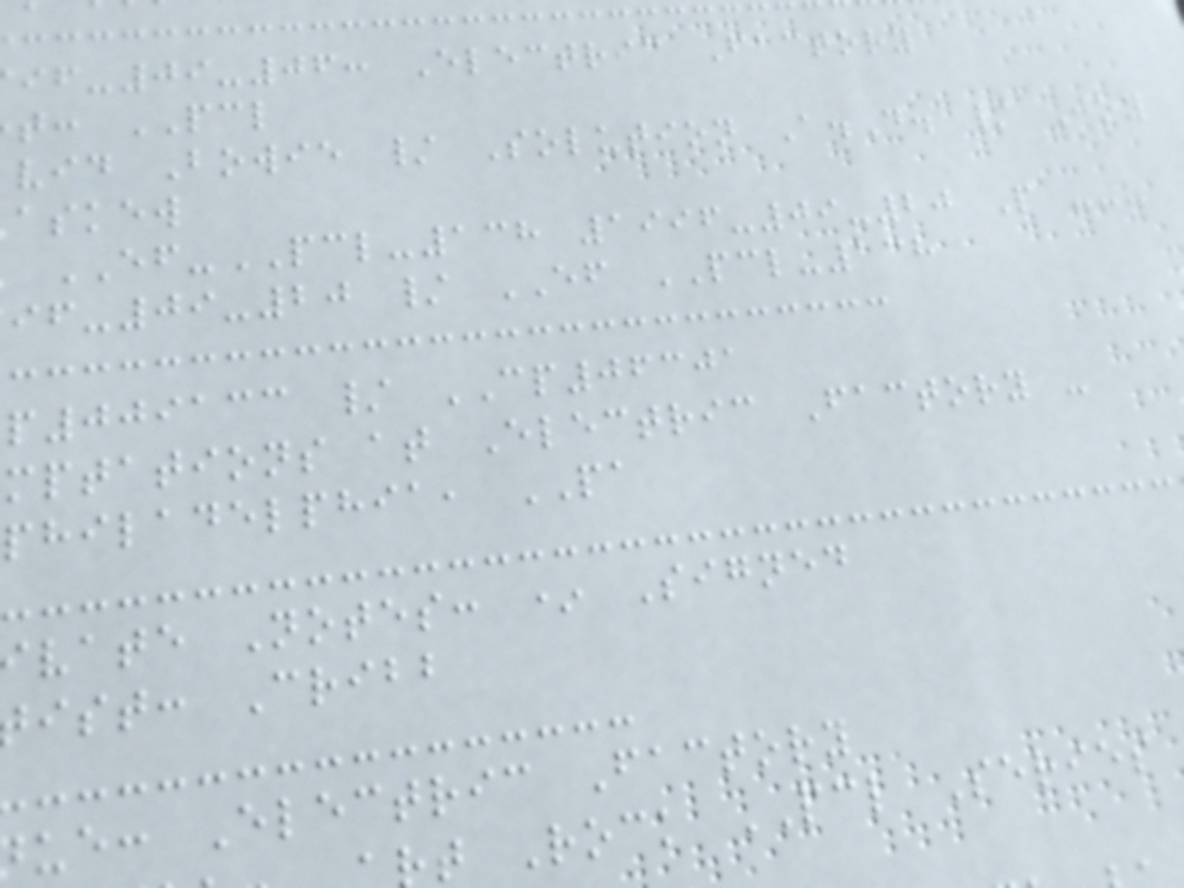-09-06: Electric Factory
t: PCL
vid Bowie / Solution A.D. / Joy
askew
EF-PCL-138 1996-09-20 P ---
-09-20 / EF PCL-138
p009133 / CP06301
mptations at Electric Factory -
philadelphia, PA
vate Notes: * Signed
ist: Cribb
ue: Electric Factory
t Rock PCL Series
